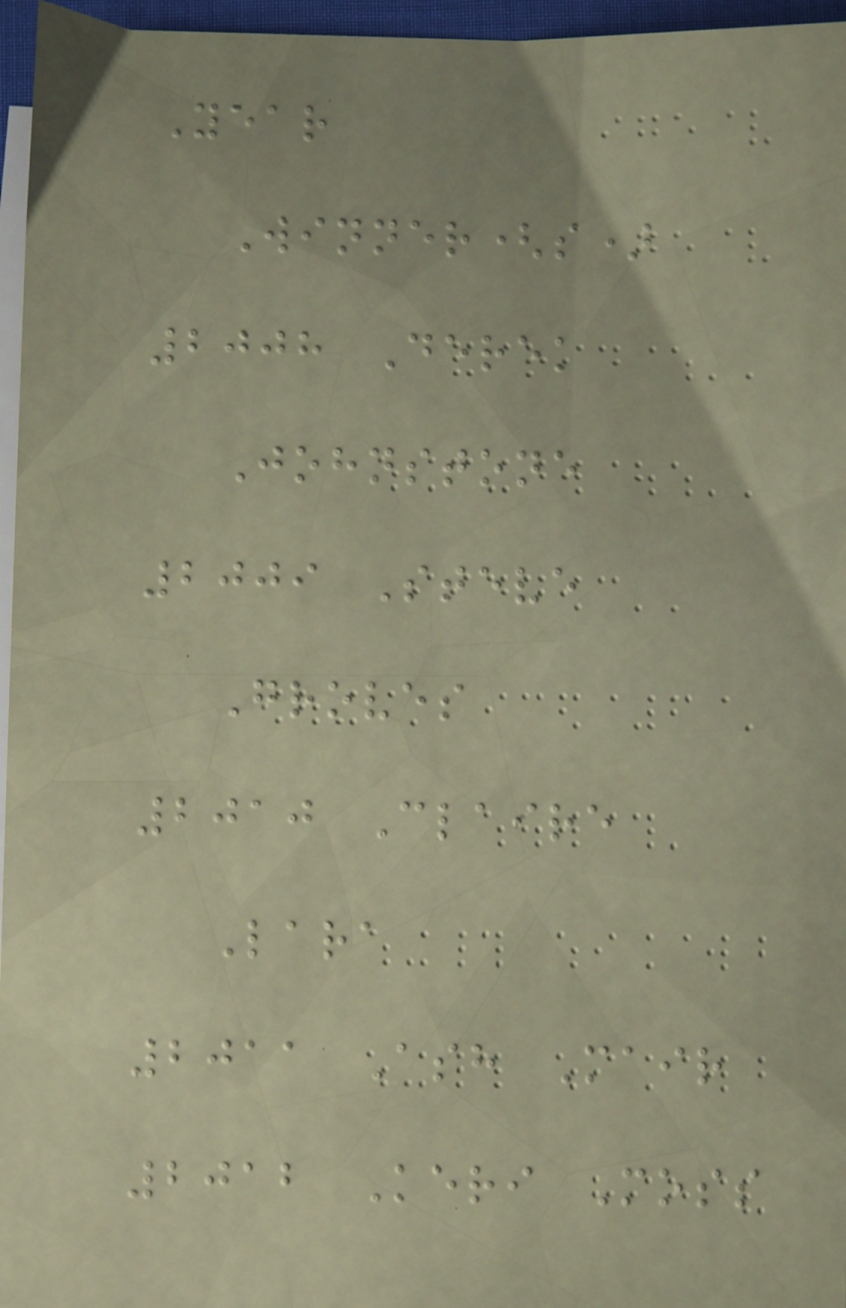Year
Winner(s)
2008 Derek
Johnstone
2009 Steve
Groves
2010 Claire
Lara
2011 Ash Mair
2012 Keri Moss
